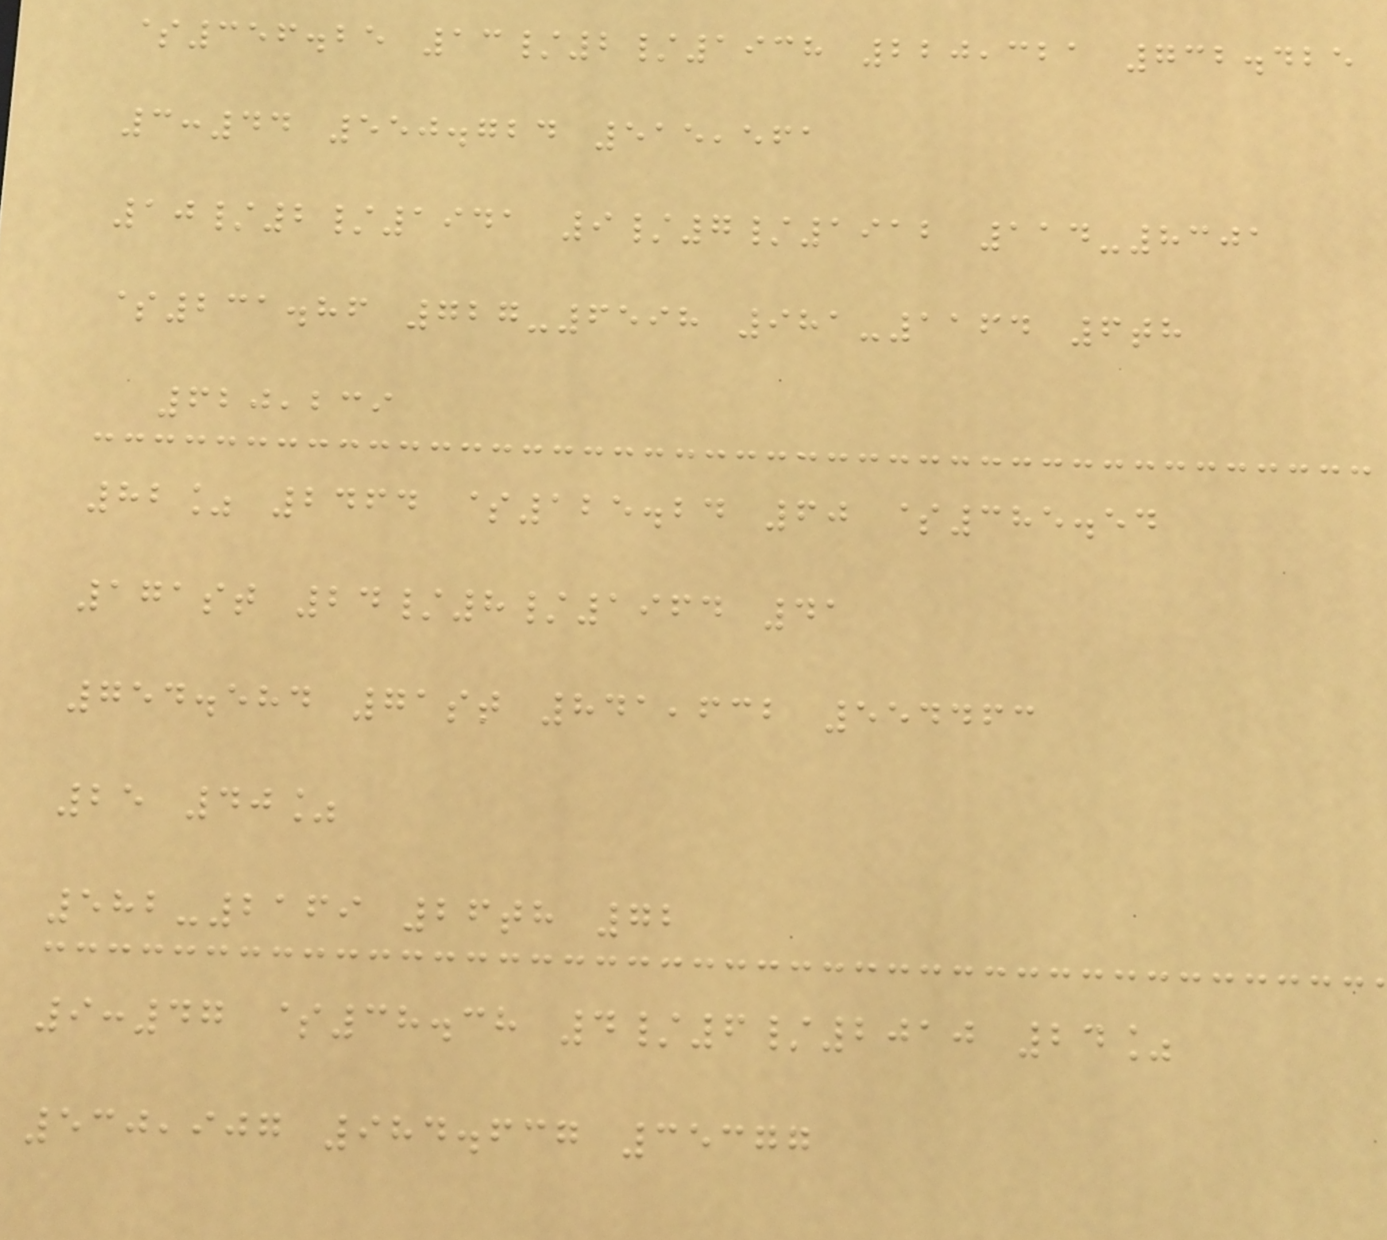$356.25 13/2/1938 220,321 732.425
3:44 550.724 515,561
10/2/1941 9/7/1912 114-8301
$231.86 727-6598 981-1164 6th
620,239
82% 2464 $125.24 60 $385.54
171st 24/8/1964 41
754.584 71st 841,632 554463
25 40%
582-2169 26th 72
9:47 $38.38 4/6/2010 24%
530,907 984.637 35377
